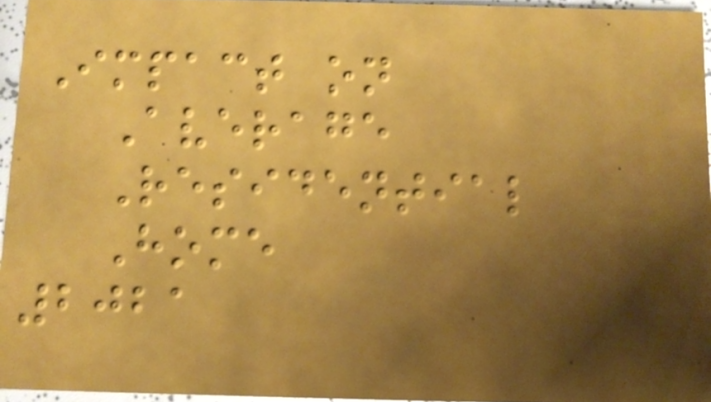Impact on
Average
Residential
Home
2021
